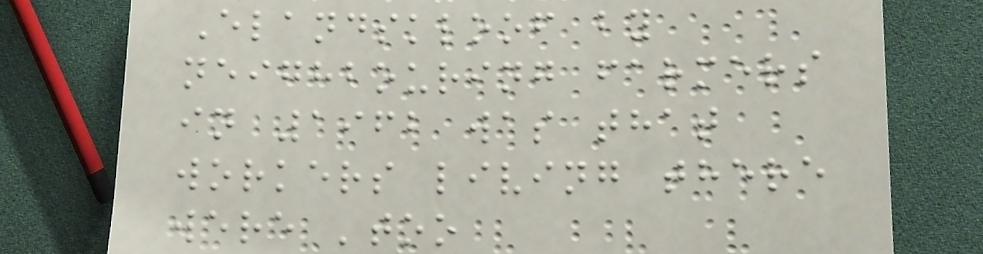Elandskloof by
neighbouring farmers
in 1962 was that
workers living there
were 'too
